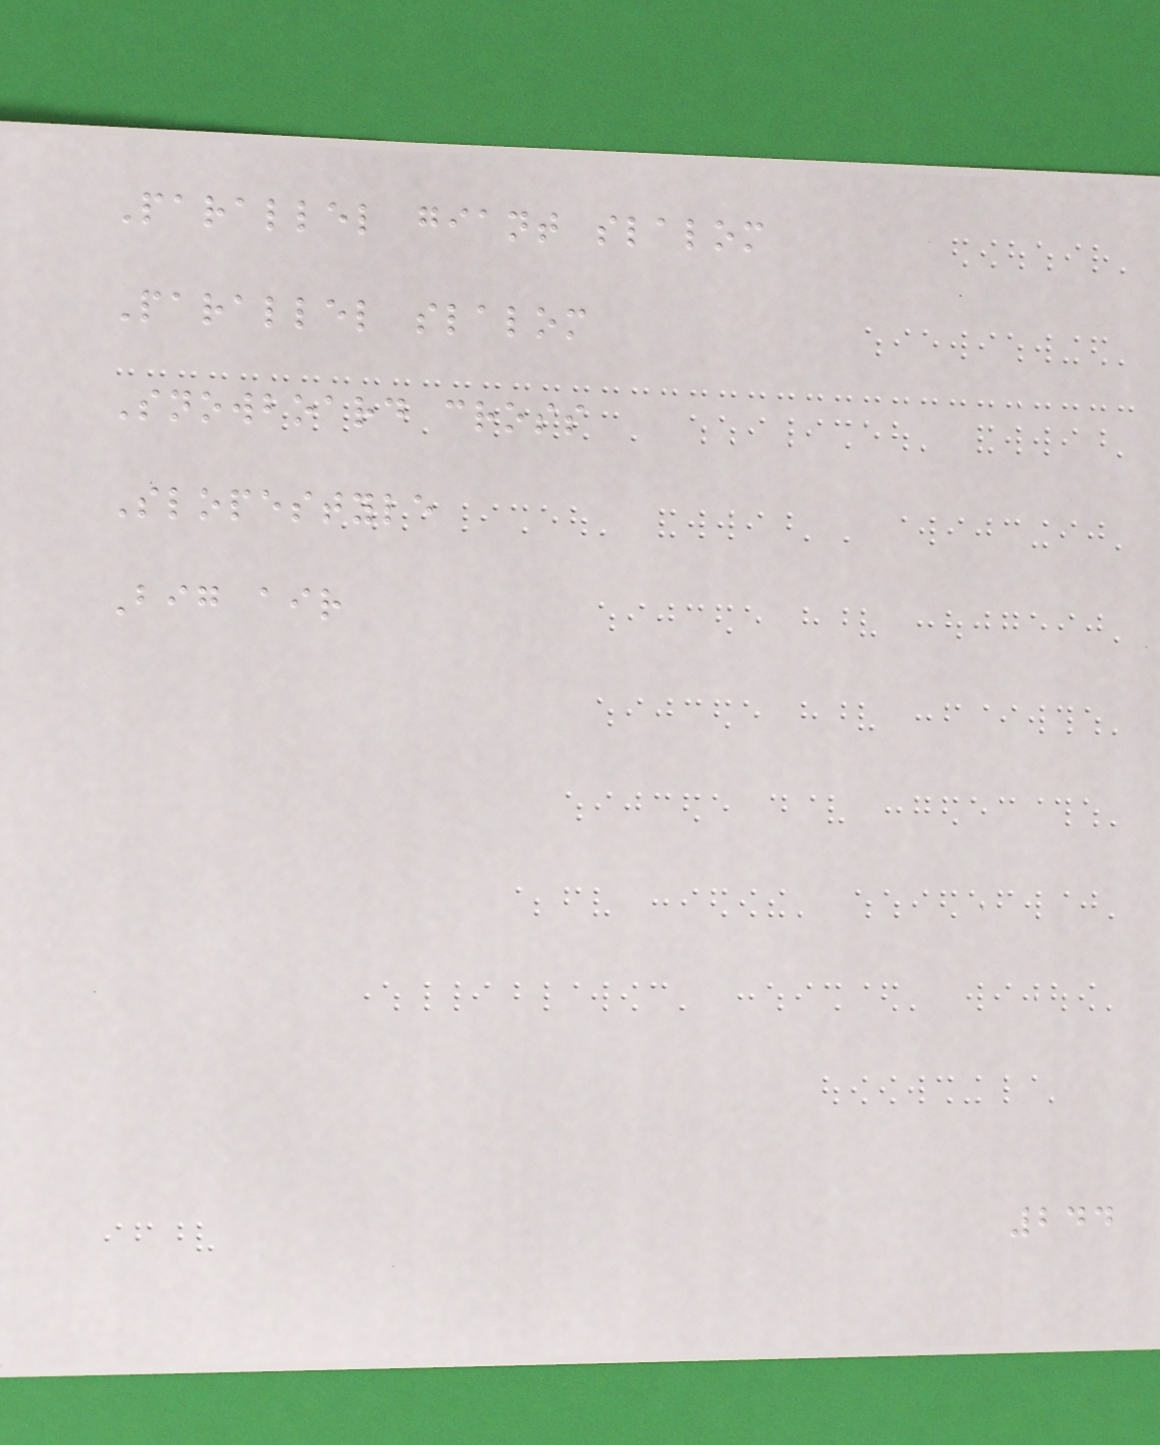Parallel giant slalom
Parallel slalom
Snowboard cross
Slopestyle
Big air
244
